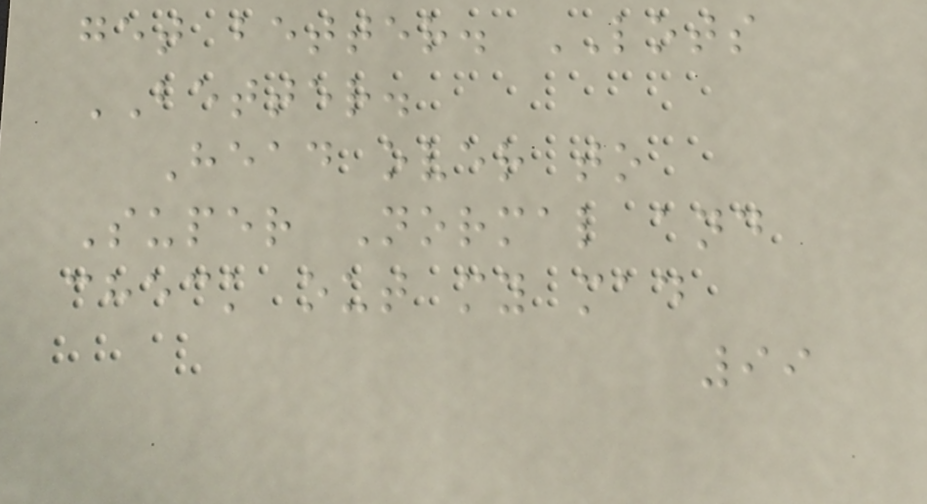get better. LOTS
BETTER.
Head over to
Super Normal and
check out my mad
99
